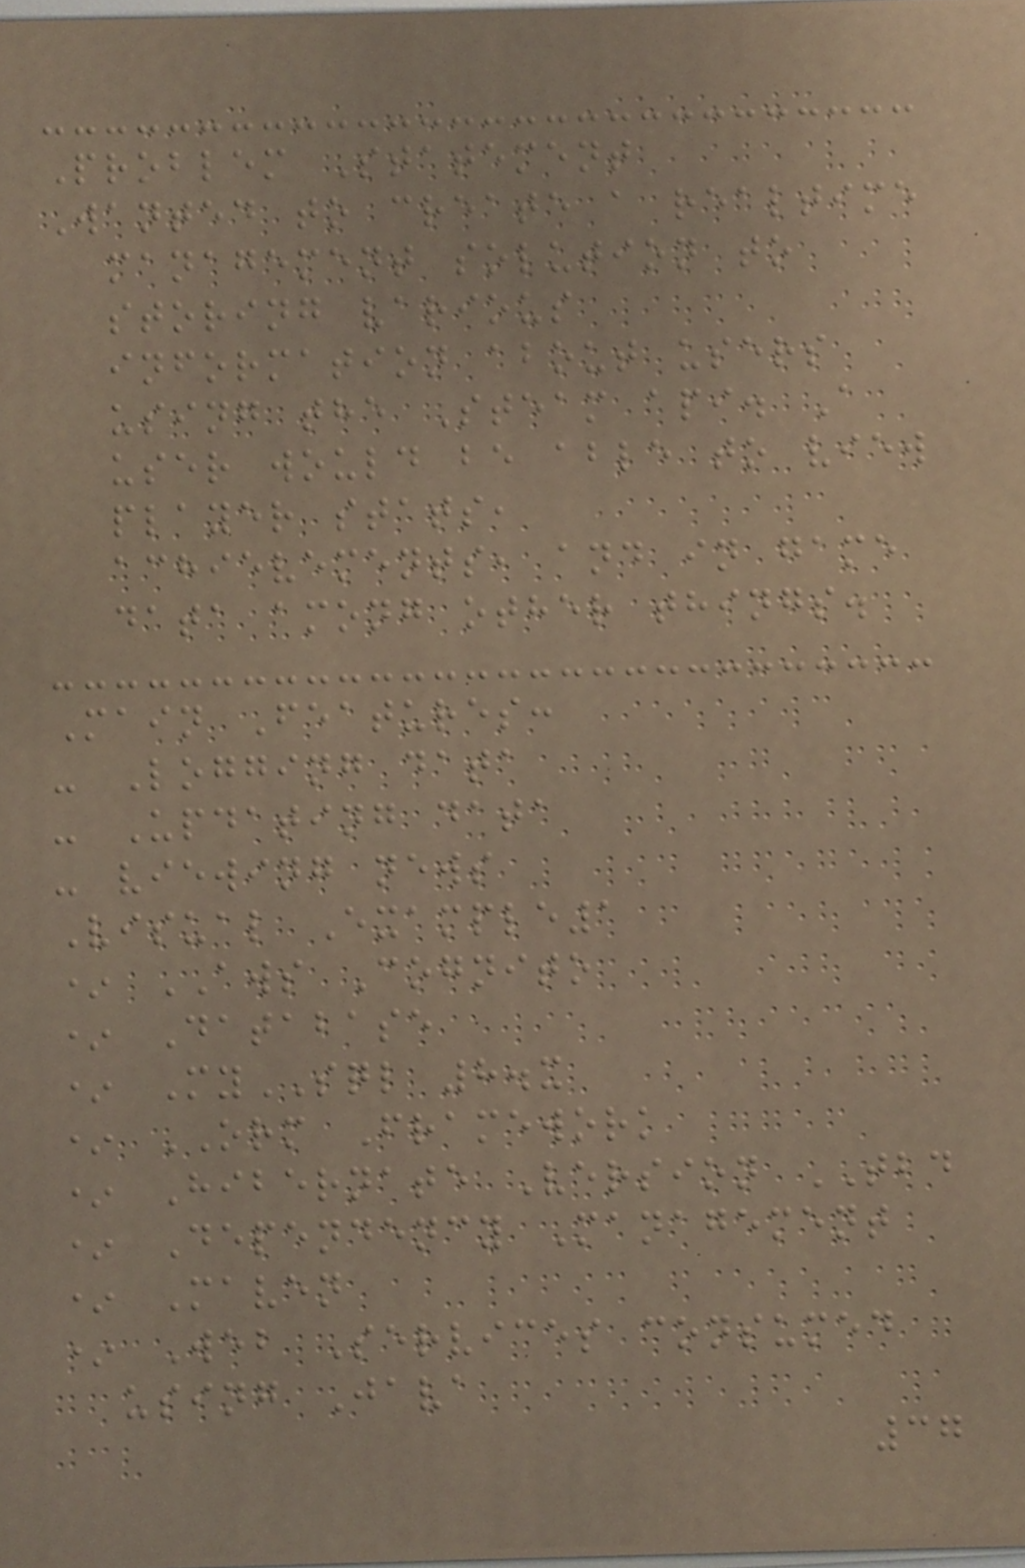Problem Statement
Wanted to create a realtime
management solution to
storing various
information about users
using the Steam api. A
user would be able to view
player stats,
achievements, and in game
data among other things.
Main Features:
- Logging data
- Updating data
- viewing news
Visual Example1
* AWS Cognito
* Database
* MySQL 8.x
* ORM Framework
* Hibernate Version TBD
* Dependency Management
* Maven
* Web Services consumed
using Java
37
